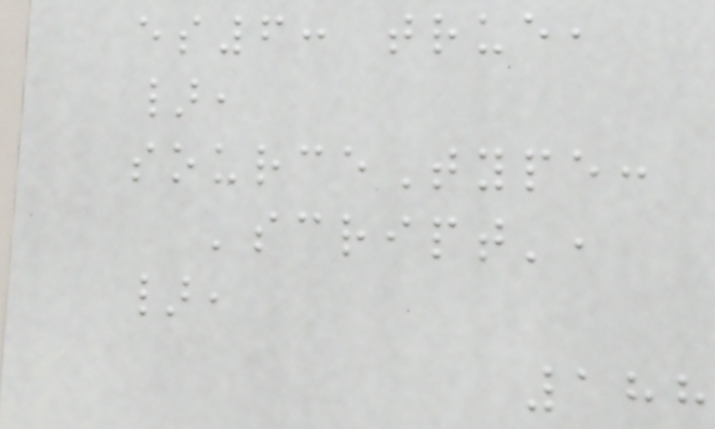es6: true,
},
sourceType:
'script',
},
188
